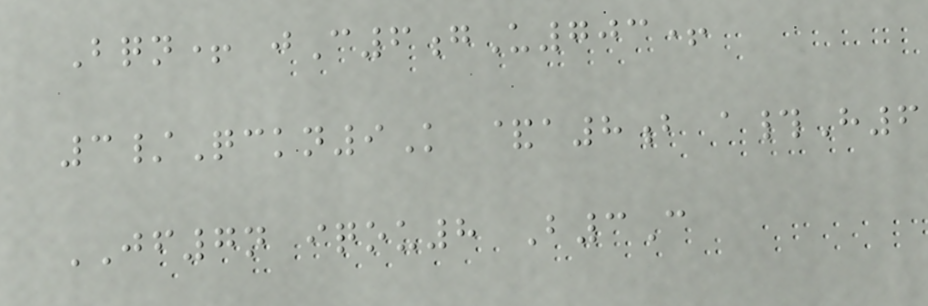Bqn+ jC6gU703+
3/Qckn9K &a8b a#H6
JF7n iqou8 B3C
